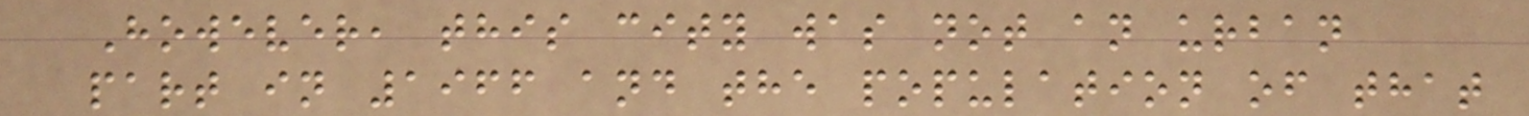However, this city was not an urban
part in 1966 and the population of that
